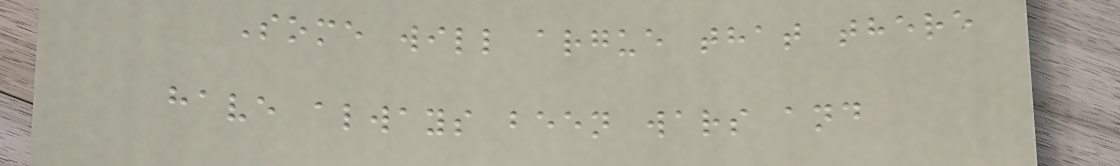Some will argue that there
have always been wars and
